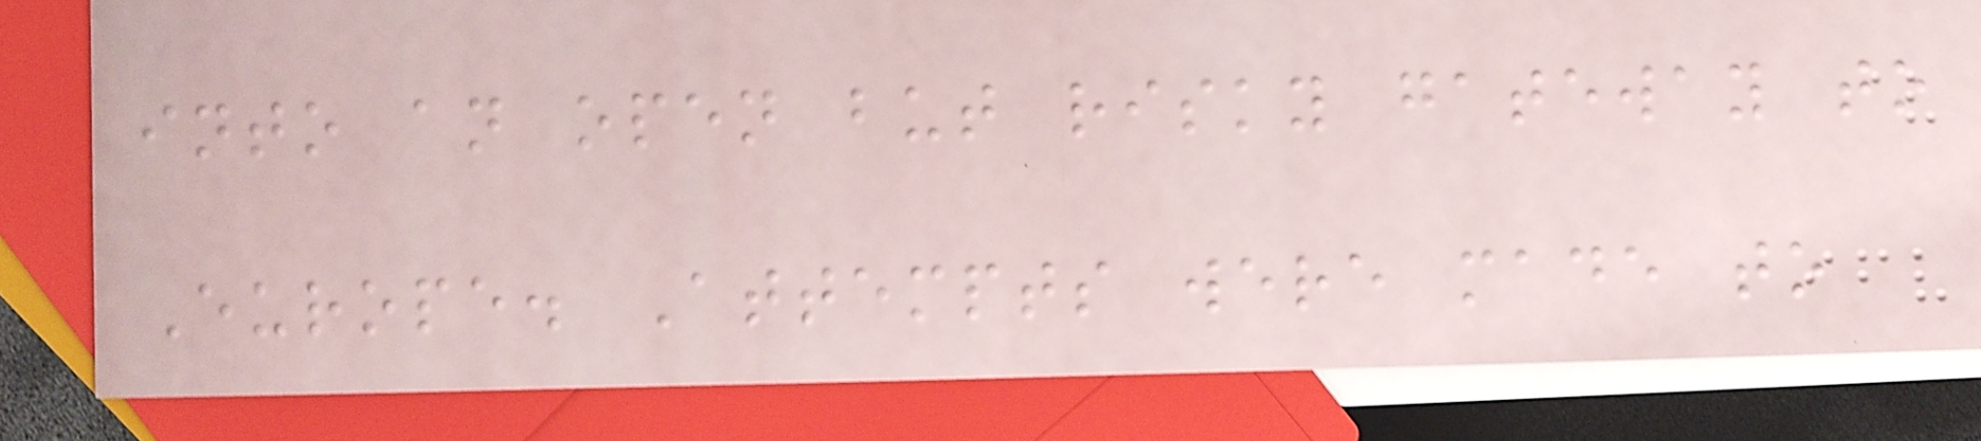into an open but risky gateway to
Europe. Attempts were made to
